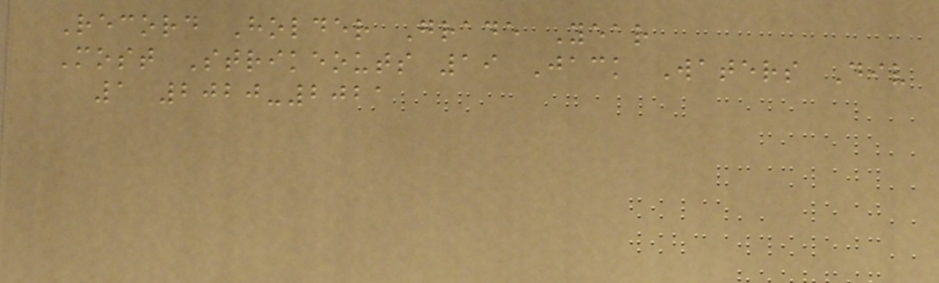Record Holder Grade Year
Most Strikeouts 19 Jack Waters Div
1 2020-2021
